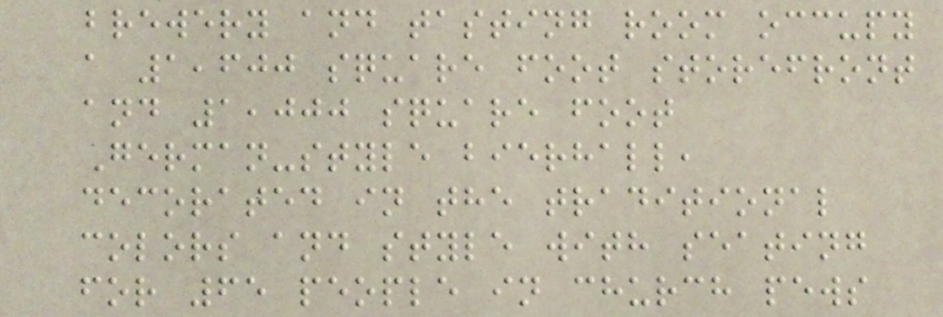brewery and tasting room occupy
a 1,600 square foot storefront
and 1,000 square foot
German-style bierhall,
decorated in the traditional
colors and style with seating
for 65 people in church pews
